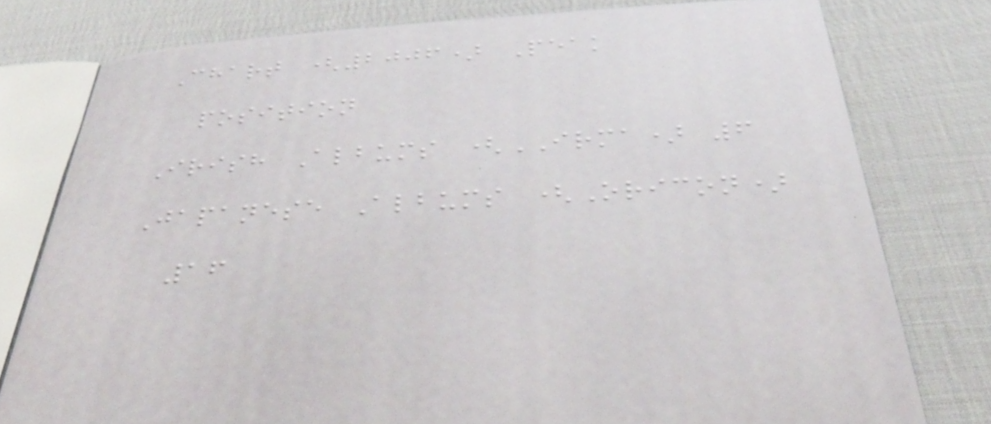Chart (2006) Peak
position
Irish Albums (IRMA) 6
Japanese Albums (Oricon)
16
